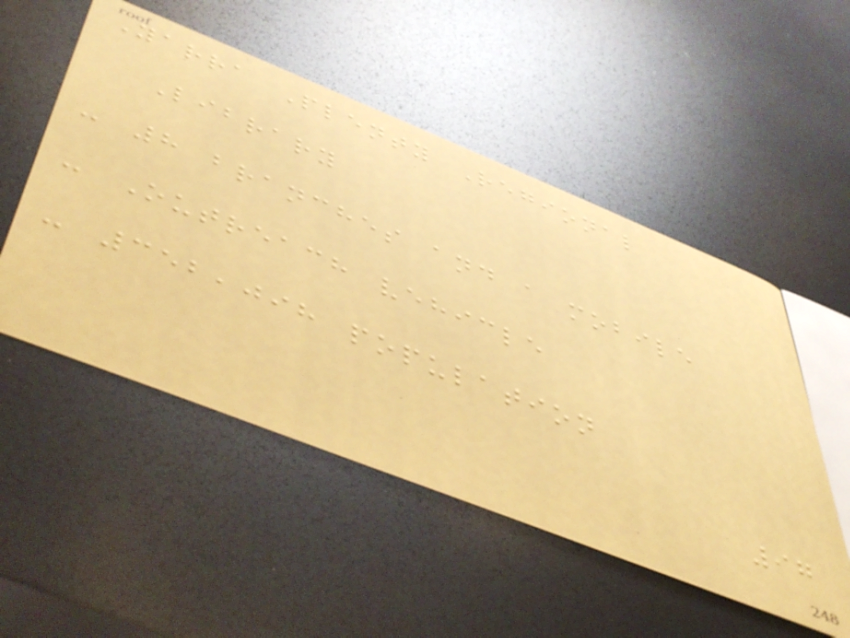Yarra Plenty Regional
Library
- 8 branches and a mobile
- Outreach vehicle
- 352,098 population
97
